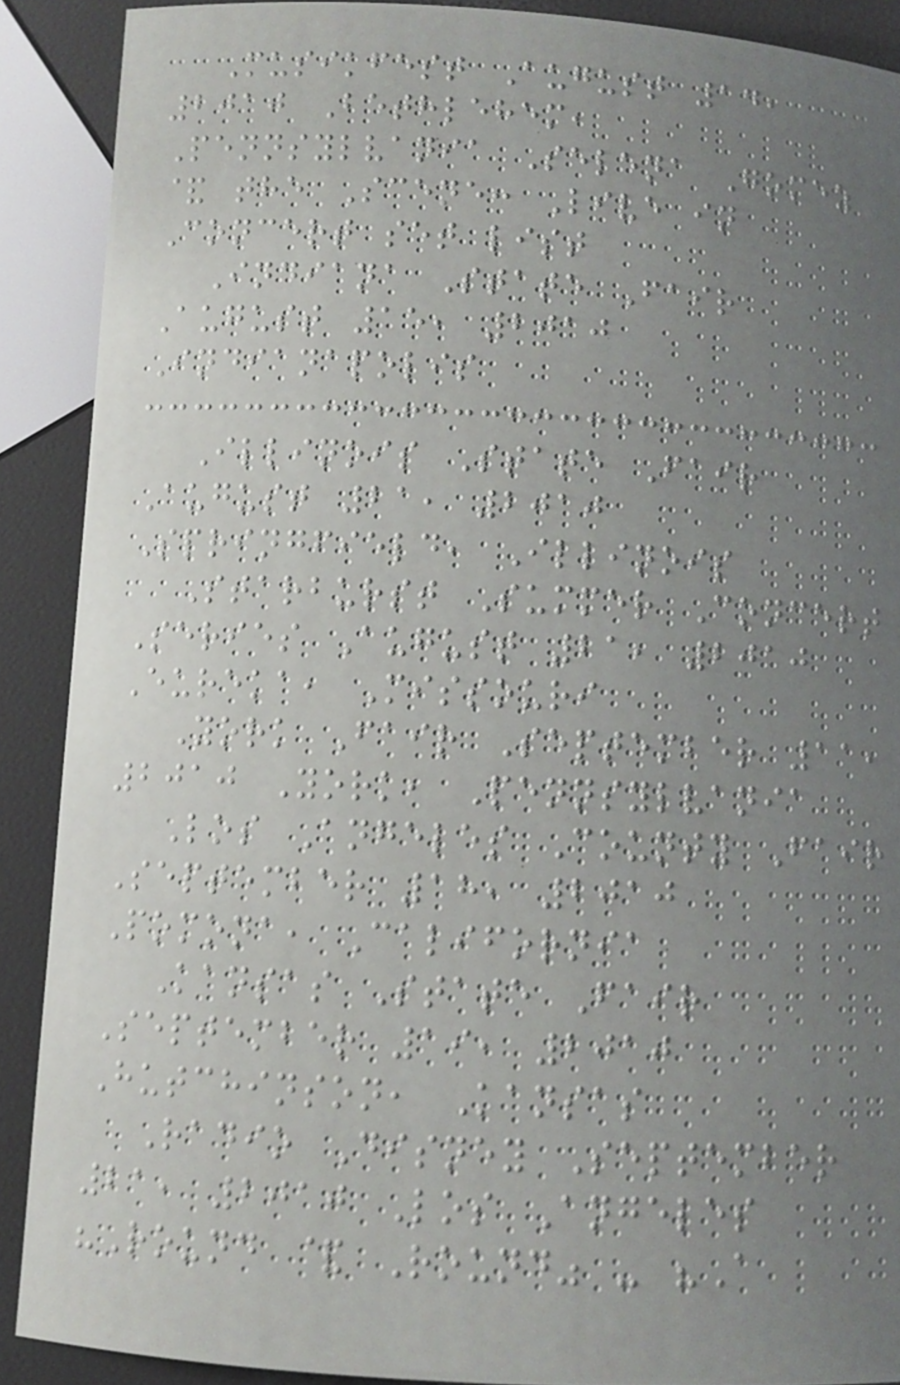Musikfest August 14,
2010 Bethlehem,
Pennsylvania Selena Gomez
& the Scene: Live in
Concert set list
Indiana State Fair
August 15, 2010
Indianapolis
Illinois State Fair
August 21, 2010
Springfield, Illinois
Starburst Summer Concert
Series August 21, 2010
Eureka, Missouri
York Fair September 11,
2010 York, Pennsylvania
Los Angeles County Fair
September 18, 2010
Pomona, California
Kansas State Fair
September 19, 2010
Hutchinson, Kansas
Radio Disney September
21, 2010 Los Angeles
"Round & Round" - "A
